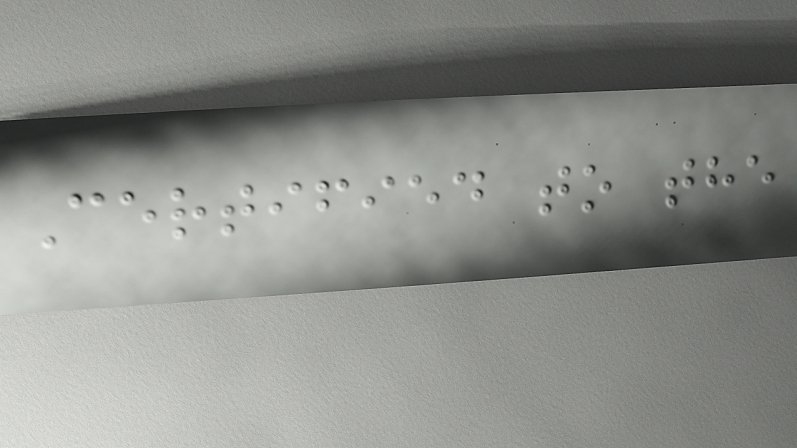Certified to the
